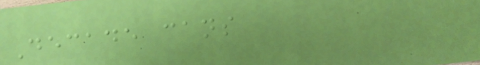Decade cans
